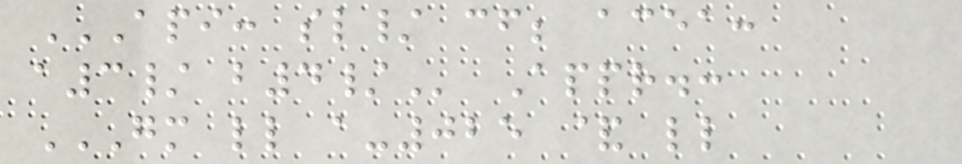API: SL/ CF; ACEA:
A3/ B4/ Appr.:
GM LL A-025 & LL
